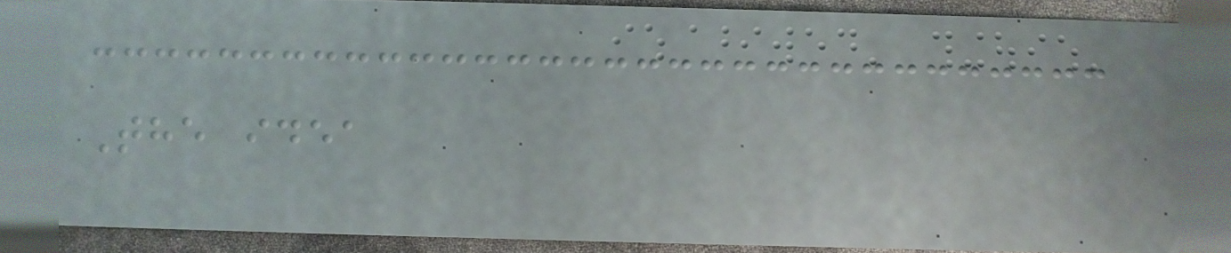The idea
